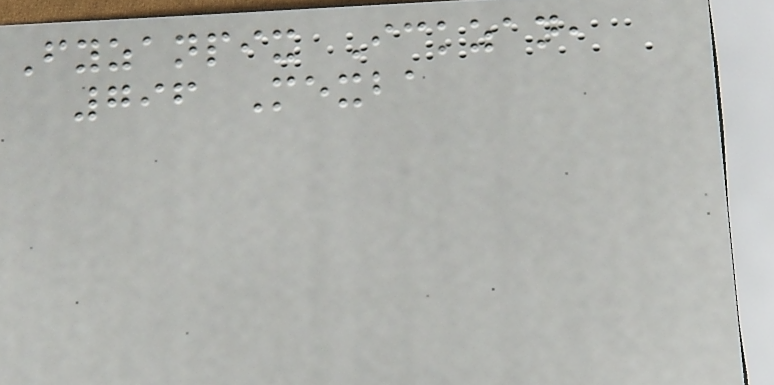Fyzanpix Ickzan,
796 Mexba
